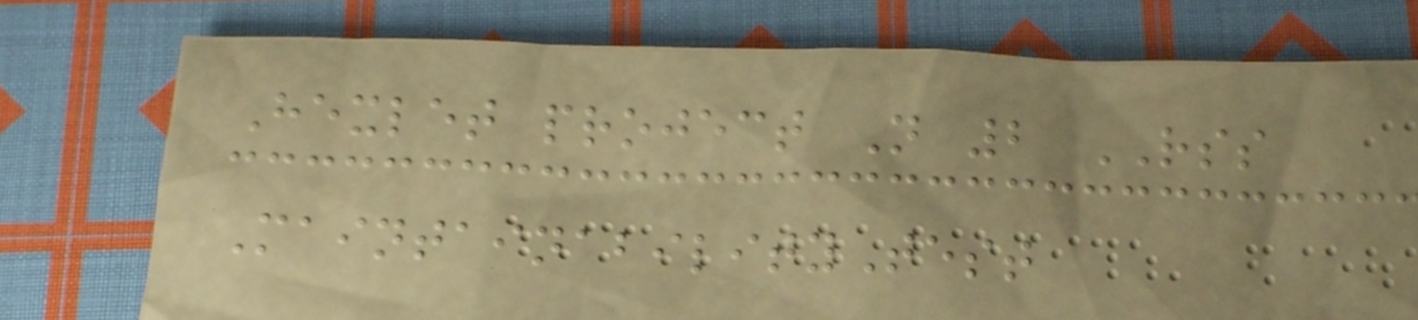Hexlet project N 2 RSS
MaintainabilityTest
